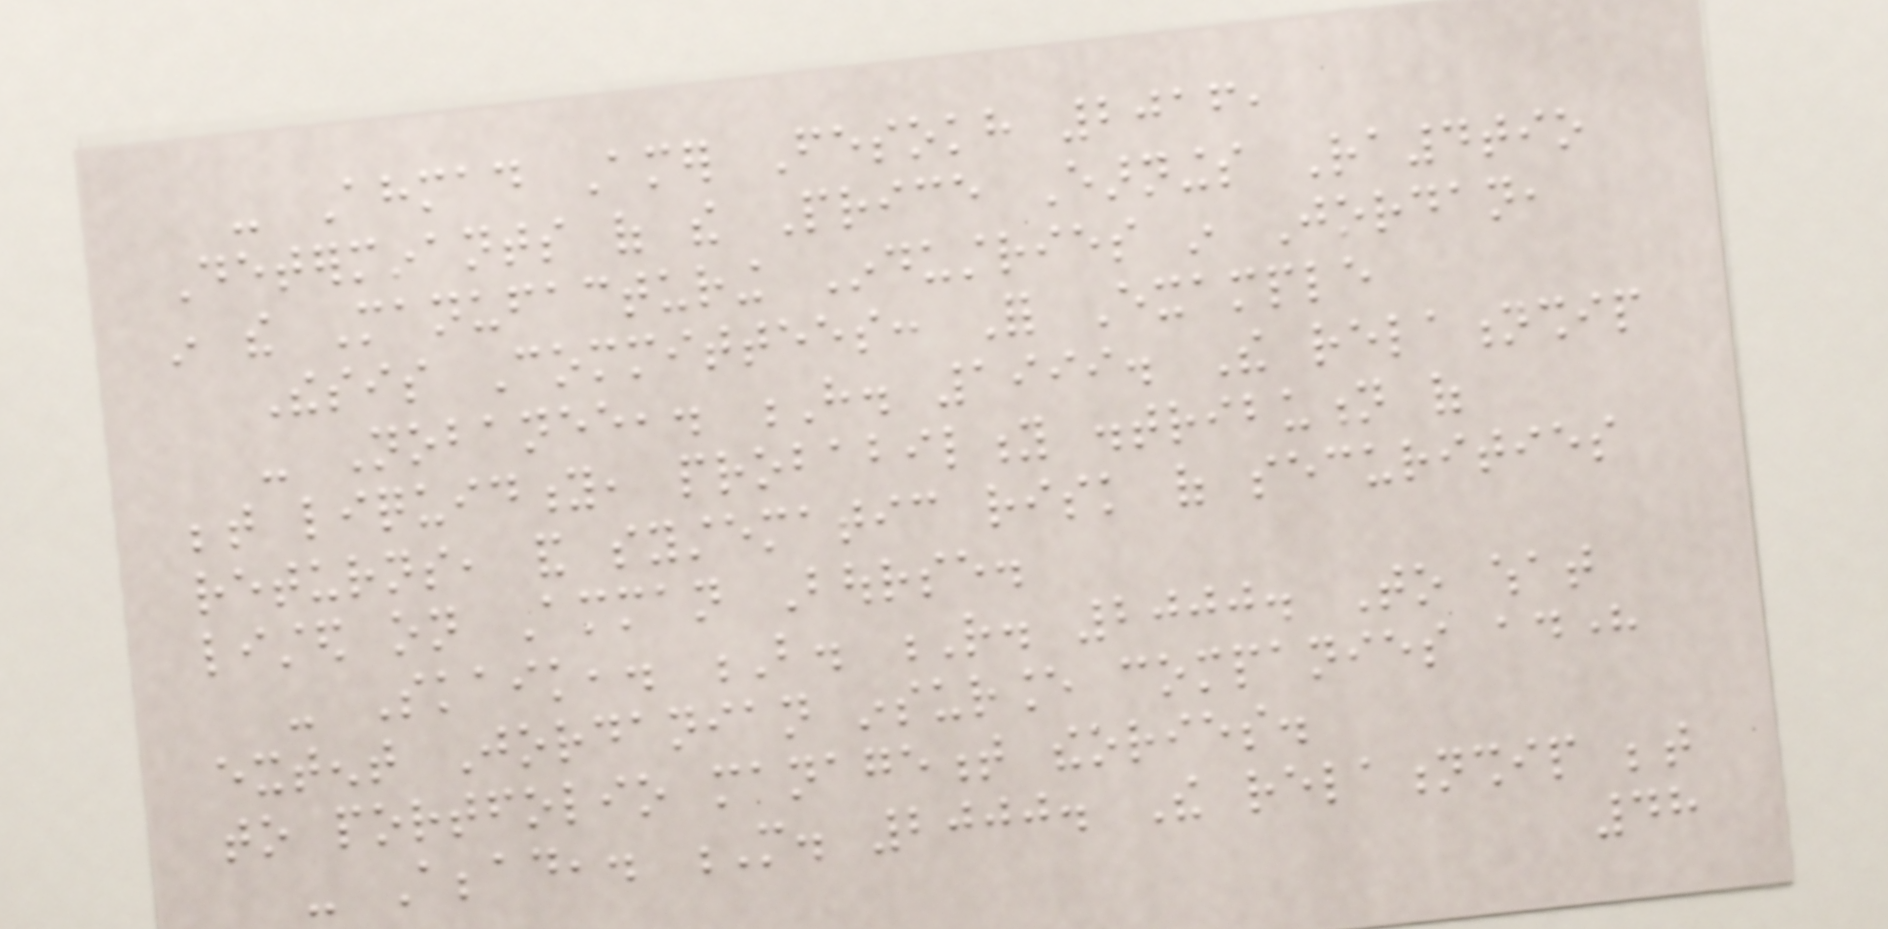- Ahmad Amer Fesokh 2016,
Determinants of the Price Earnings Ra4tio
in the Manufacturing Industries in Jordan,
Thesis Committees: For Example
- Nobanee,. H. 1999. The relationship
between liquidity, probability distribution of
returns, and systematic risk of securities
listed on Amman Bourse.
- Skaik,. B. R. 2000. To what
extent Jordanian insurance companies adhere
to portfolio management theories.
- Abbad,. M. 2000. The relationship between
48
